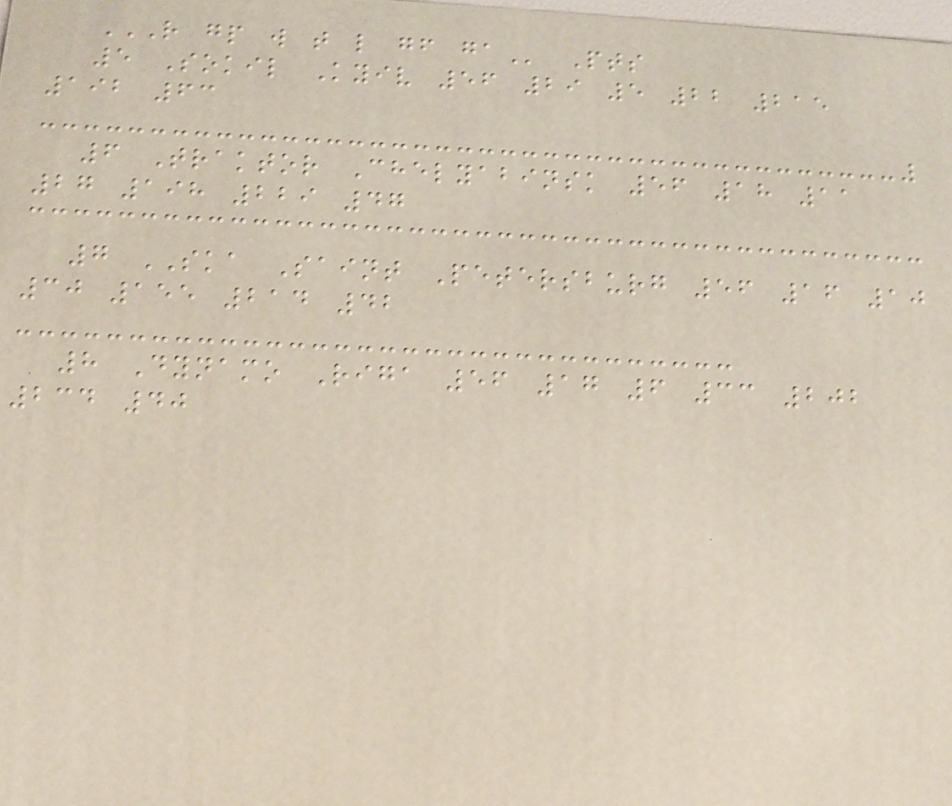R GP W T L GF GA Pts
5 Sokil Kyiv 56 29 5 22 215
192 63
6 Traktor Chelyabinsk 56 18 11
27 198 229 47
7 SKA Saint Petersburg 56 16 10
30 155 214 42
8 Dynamo Riga 56 17 6 33 202
234 40
